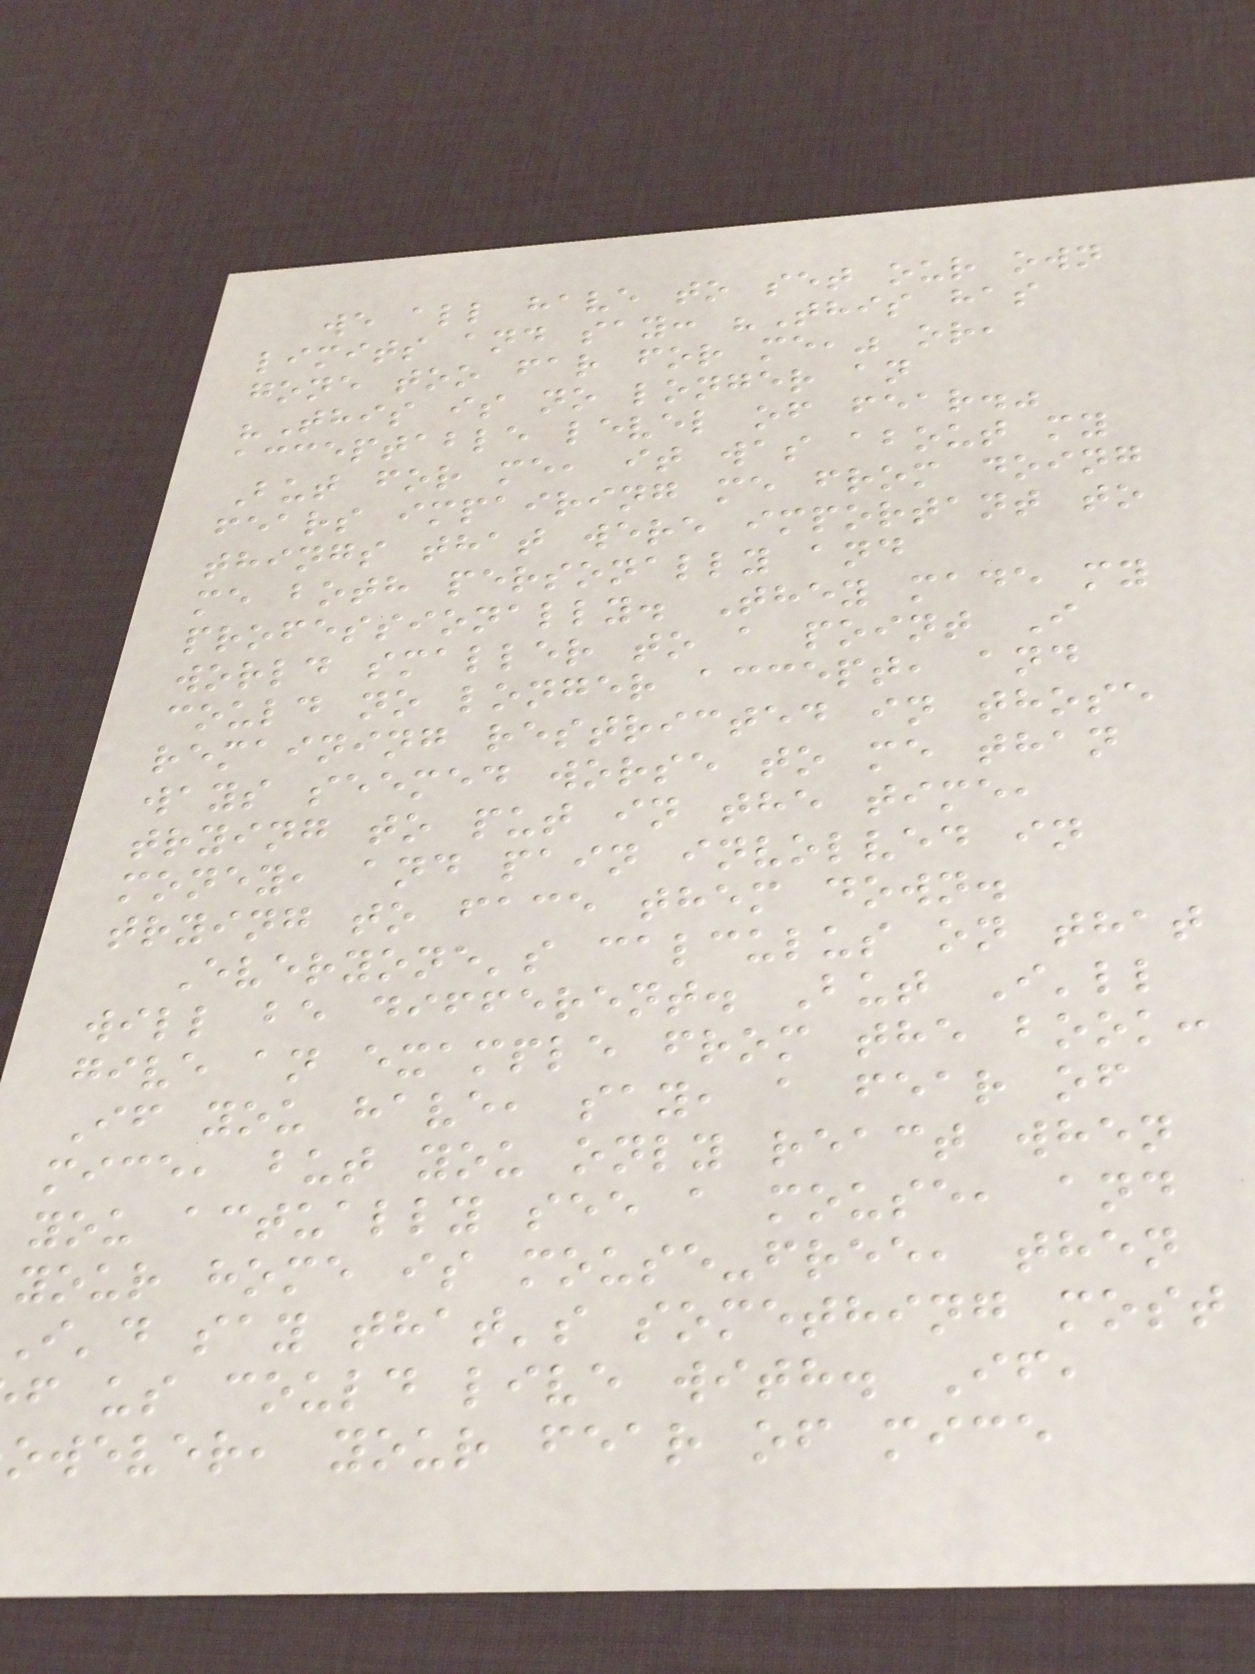we all have to set our own
limits and say: "This has
gone too far for me," or,
"This is no longer an
acceptable level of fear."
But for me, it was about my
fears impairing me from doing
things that were important to
me both personally and
professionally. They made my
world smaller to a point I
could no longer accept, and
remaining restricted in those
ways seemed worse to me than
trying to put in the time,
money, and pain involved in
trying to face them down.
Everyone's calculus on that
will be different. But I'll
give an example from the book:
If you have, say, a fear of
mice, but you only react when
you actually see a mouse, and
your home is mouse-free, then
i'd say that's something most
f us could live with. If,
owever, your fear of mice
